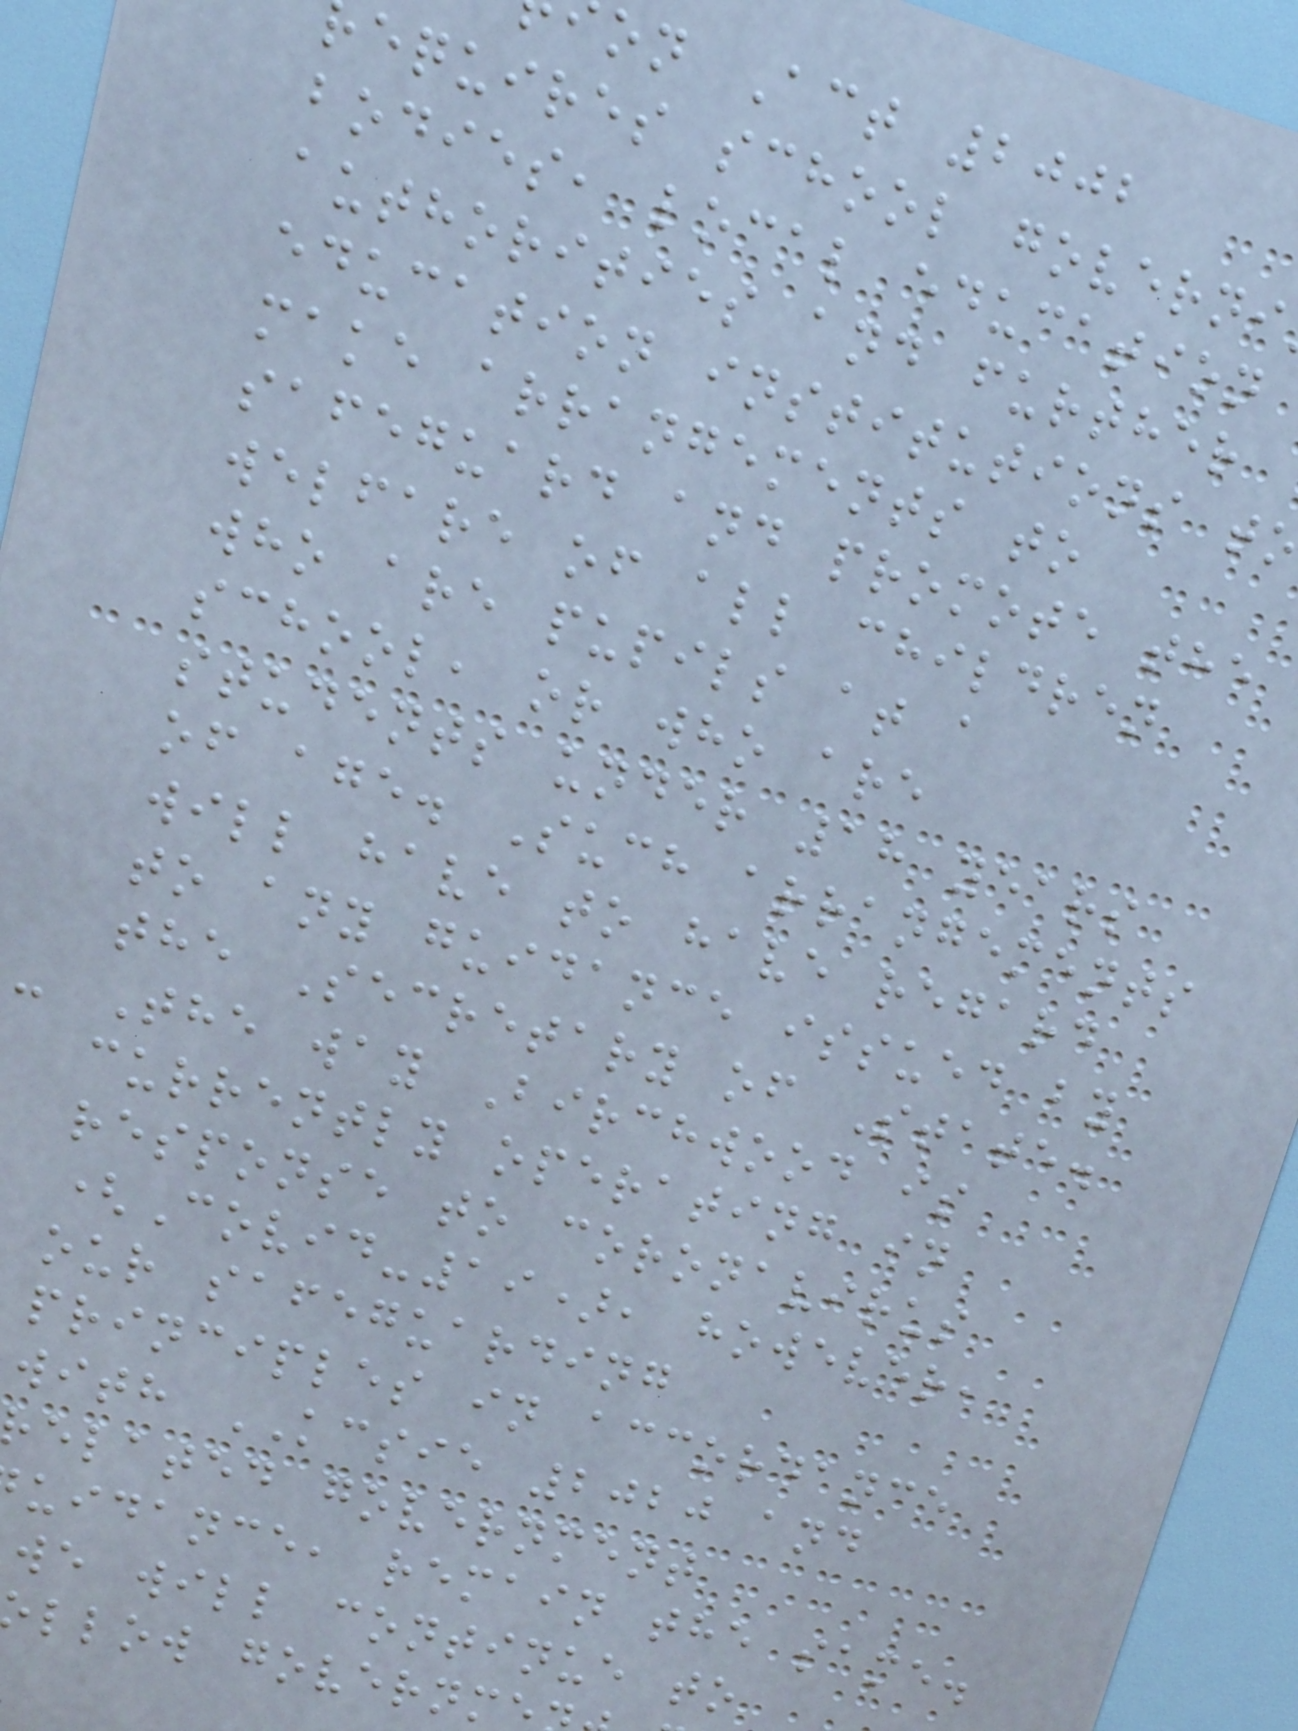on Act 2002
equires school governi
bodies, local education
authorities and further
education institutions t
make arrangements to
safeguard and promote the
welfare of all children
who are pupils at a
school, or who are
students under 18 years
of age. Such arrangements
will have to have regard
to any guidance issued by
the Secretary of State.
- The way Birchwood is
currently operating in
response to coronavirus
(Covid-19), however,
our safeguarding
principles in accordance
with KCSIE 2020 and
elated government
uidance, remain the same.
we will continue to
llow governm
